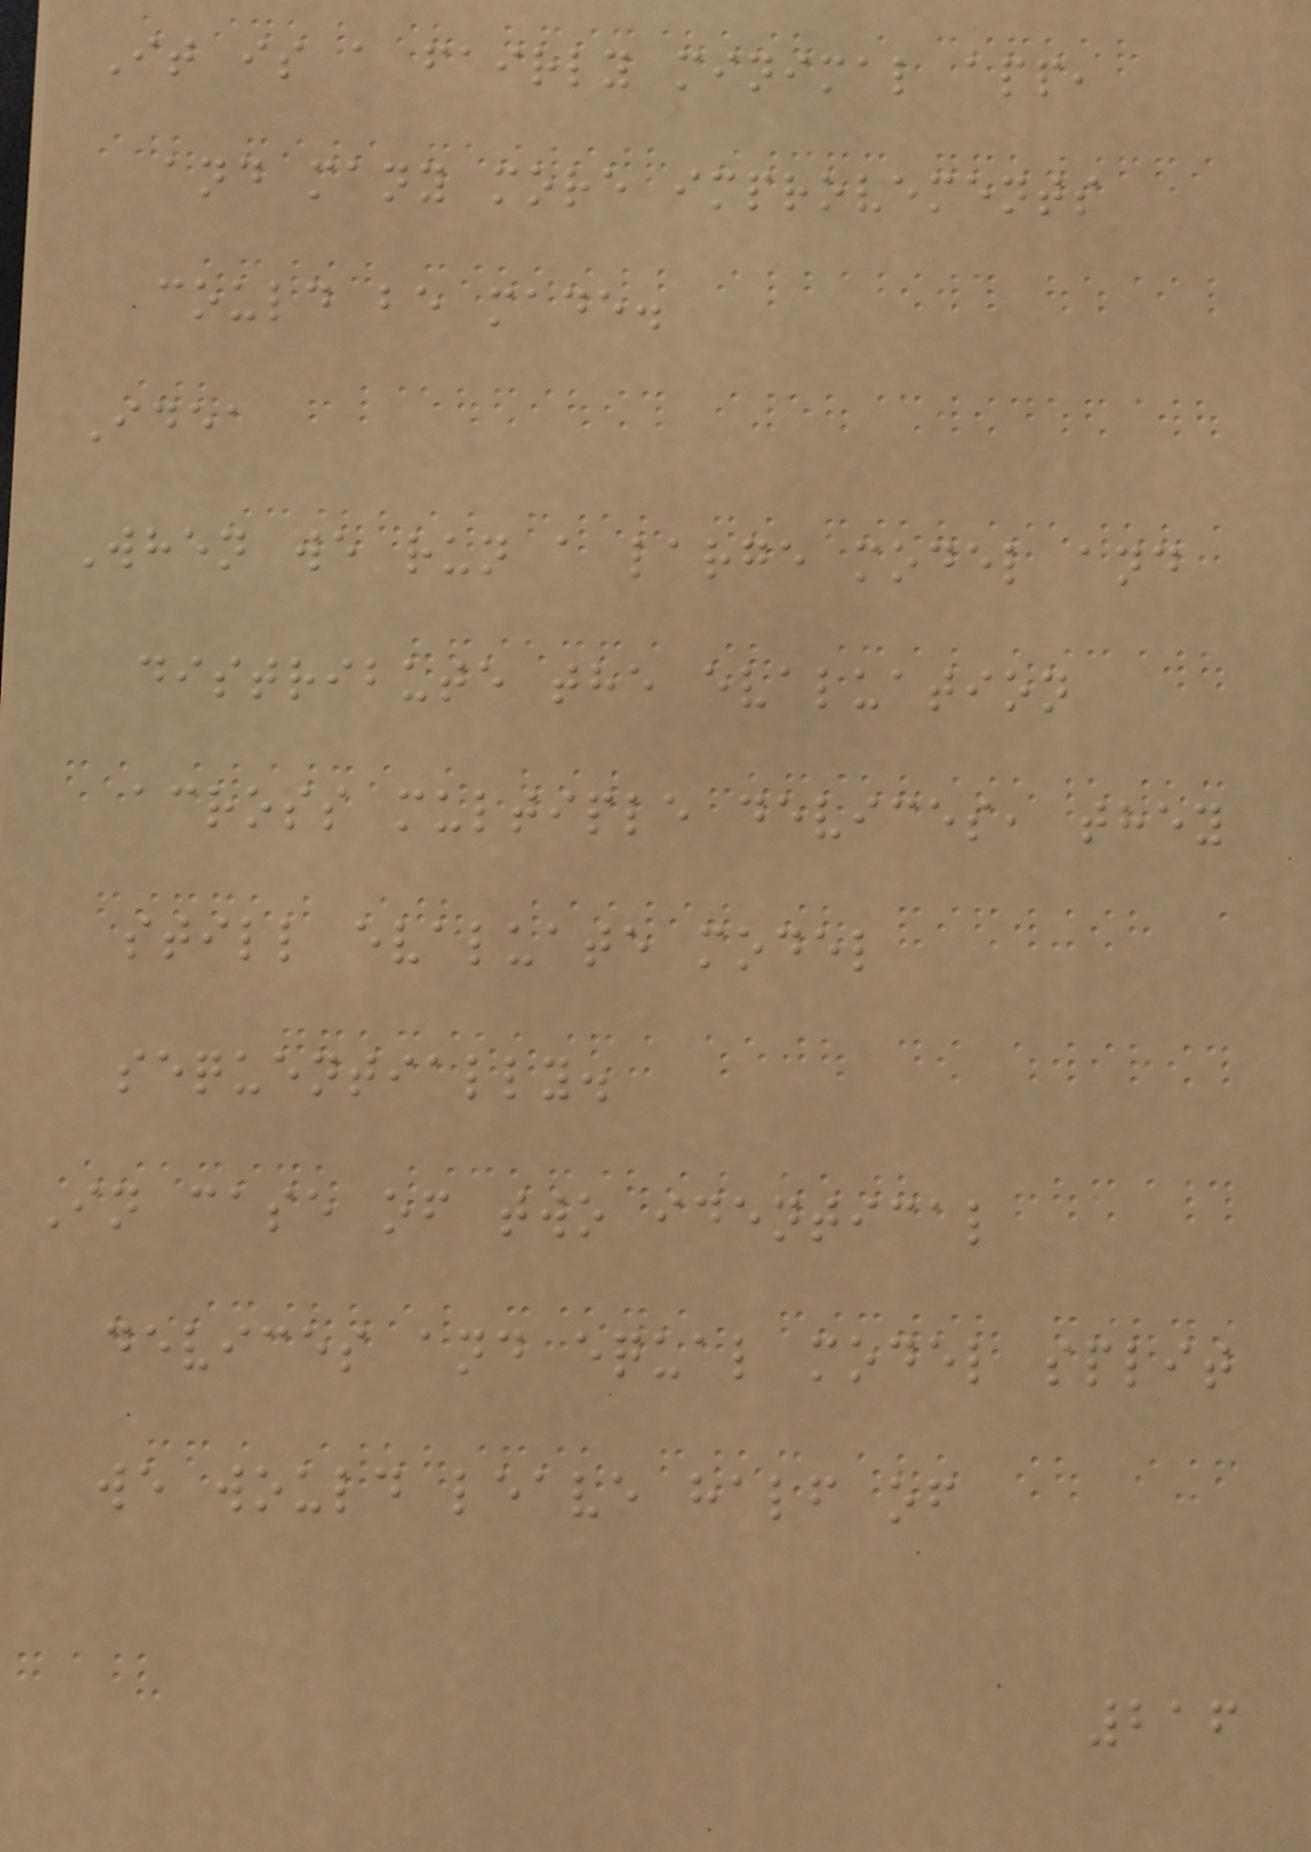It is a fairly minimal app,
and many more improvements
could be made.
Idea
When we run a large model and
distribute the evaluation
across multiple devices, they
still evaluate model
sequentially.
In case of two identical
devices and equal model split
we would leave half of
216
